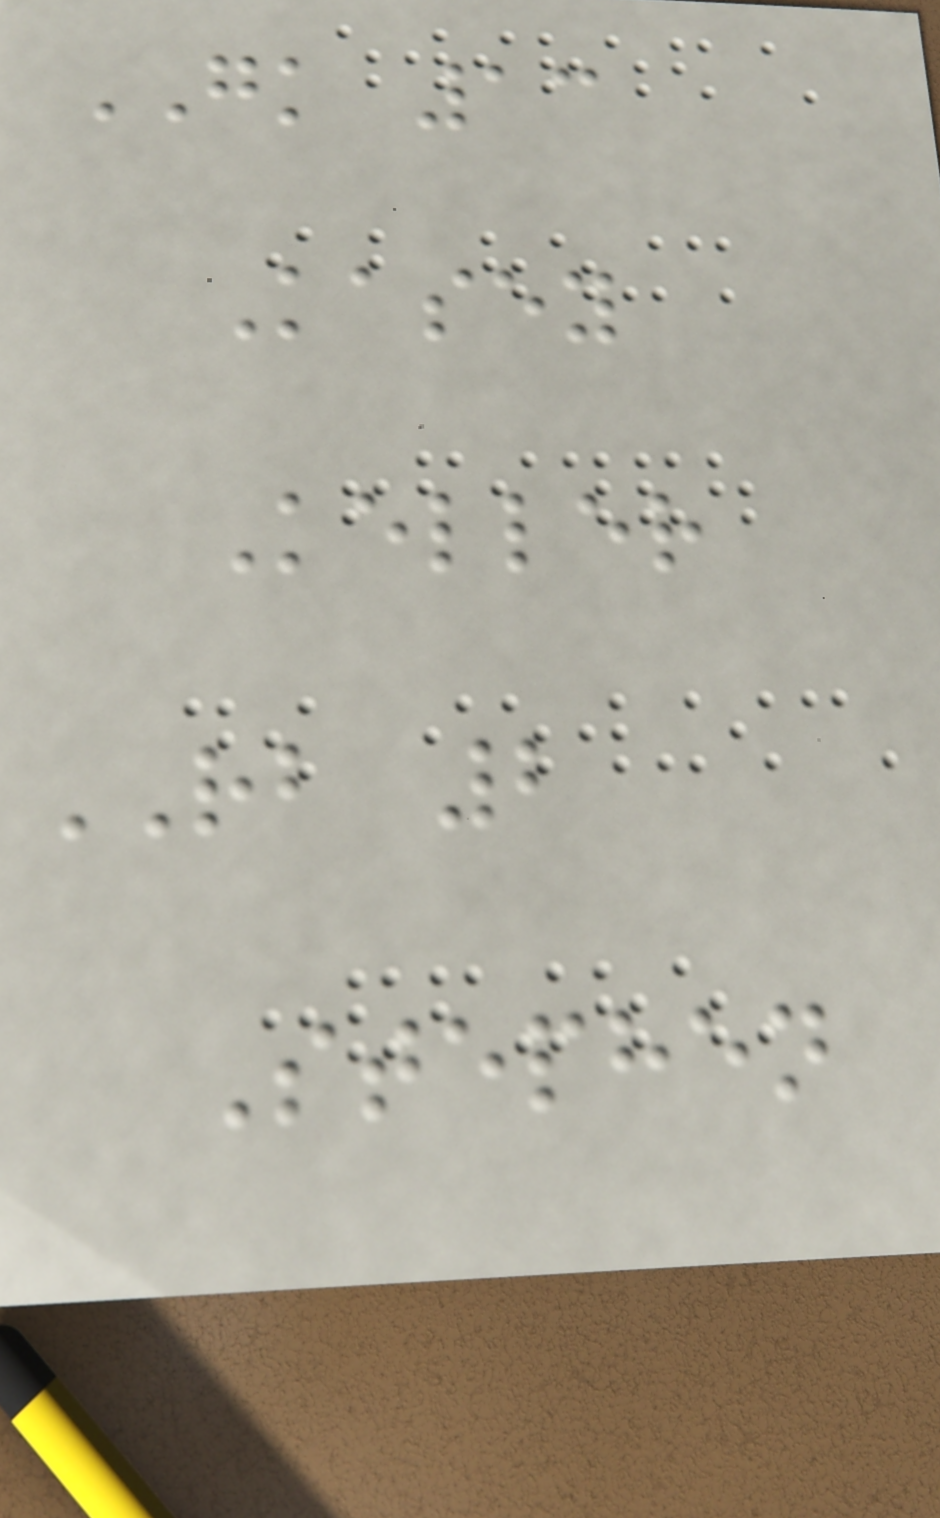GK 13
Kasey
Keller
RB 2
Stephen
